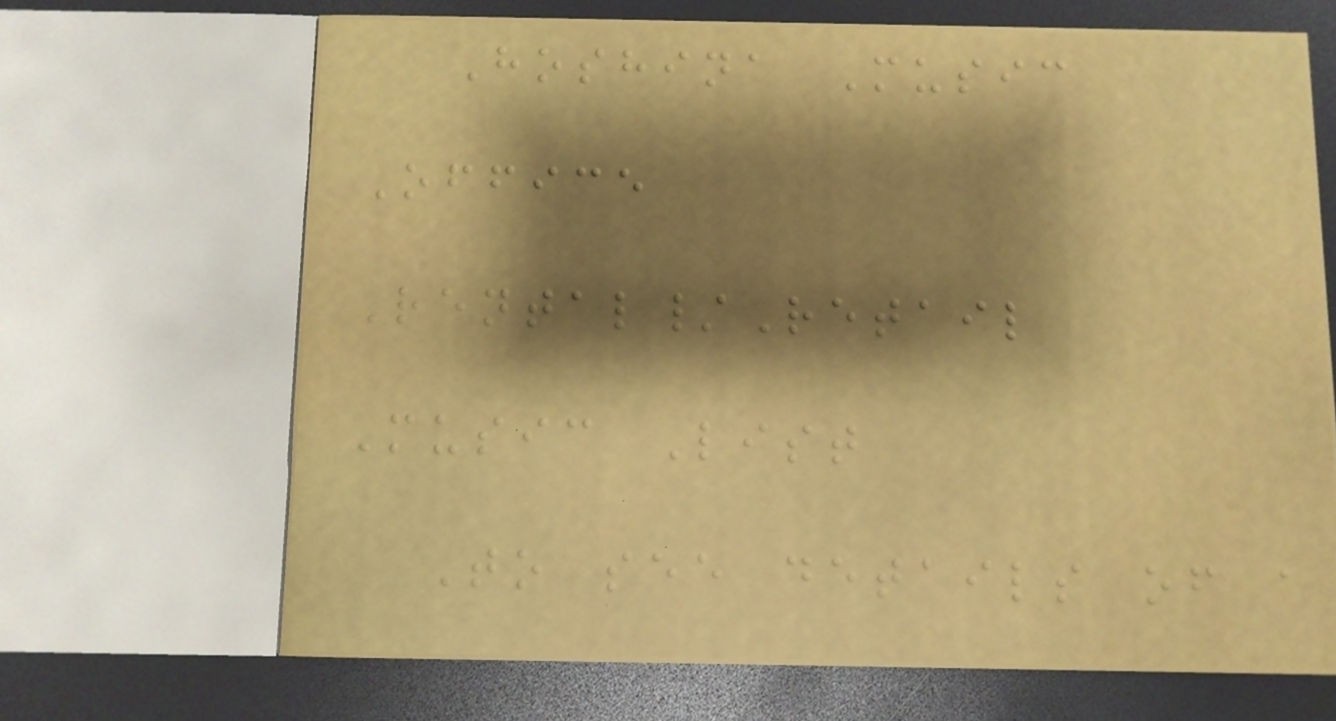Hoshina Music
Office
Rental/Retail
Music List
To see details of a
